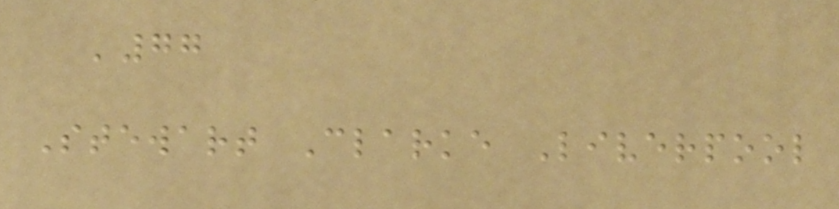'77
Stewart Clarke Liverpool
